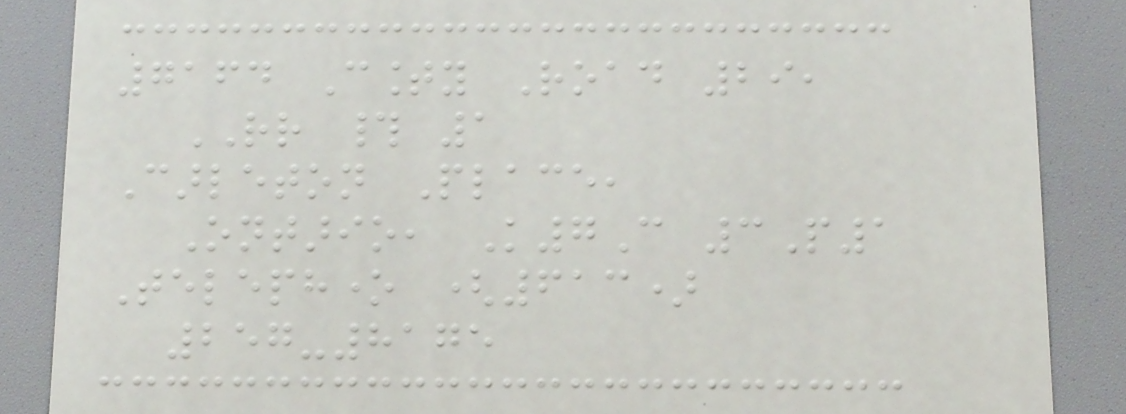7164 County Road 29,
RR # 1
Carleton Place,
Ontario, K7C 3P1
Telephone (613)
257-8175
